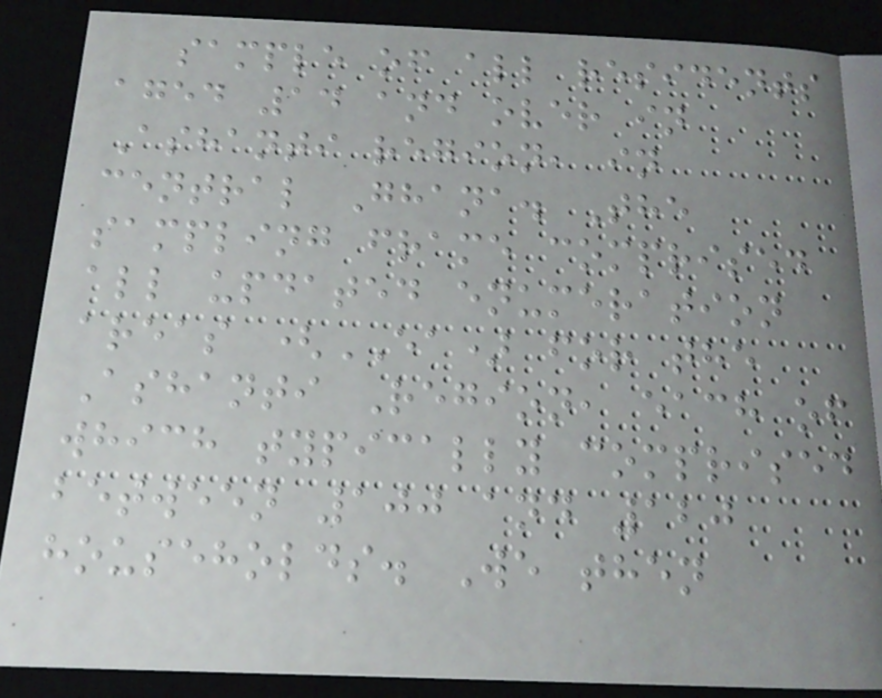sample of all residents
aged 14 and over in
Ashanti region, in
central Ghana. The
sampling frame comprised
all updated enumeration
areas (EA) for the
Ashanti Region, each of
which typically comprised
between 100 and 120
households. We then
